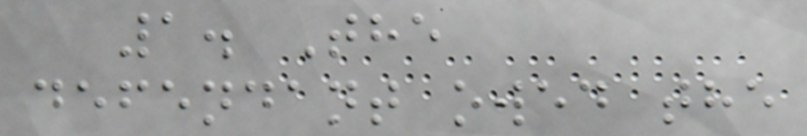1. The
defendant owed the
